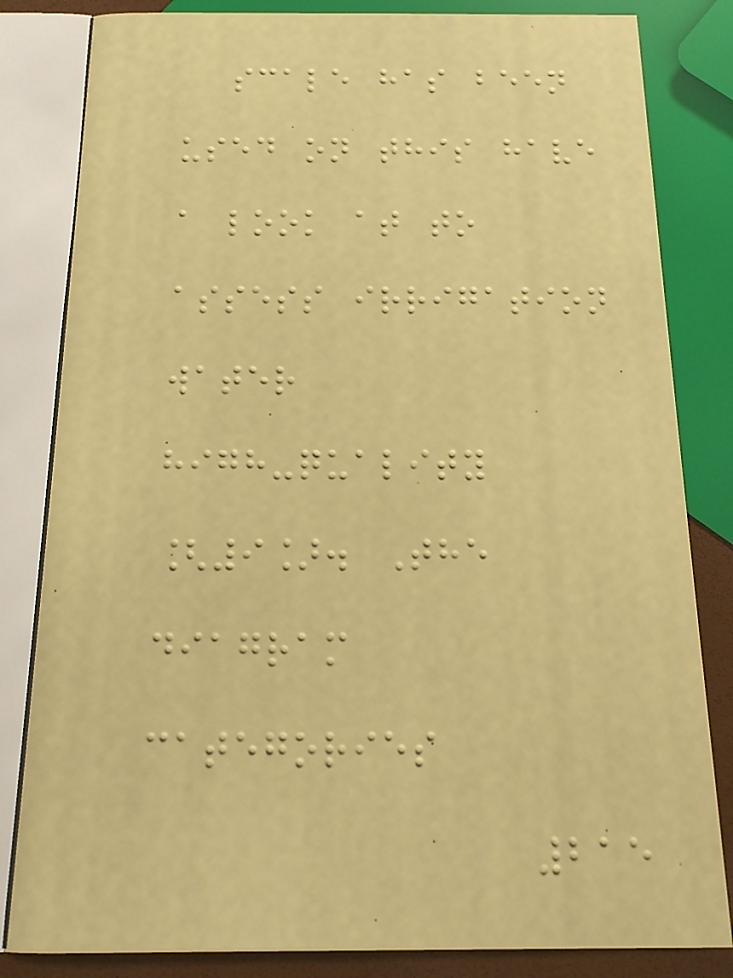scale has been
used on this have
a look at to
assess irrigation
water
high-quality
[9]. The
diagram
categories
215
